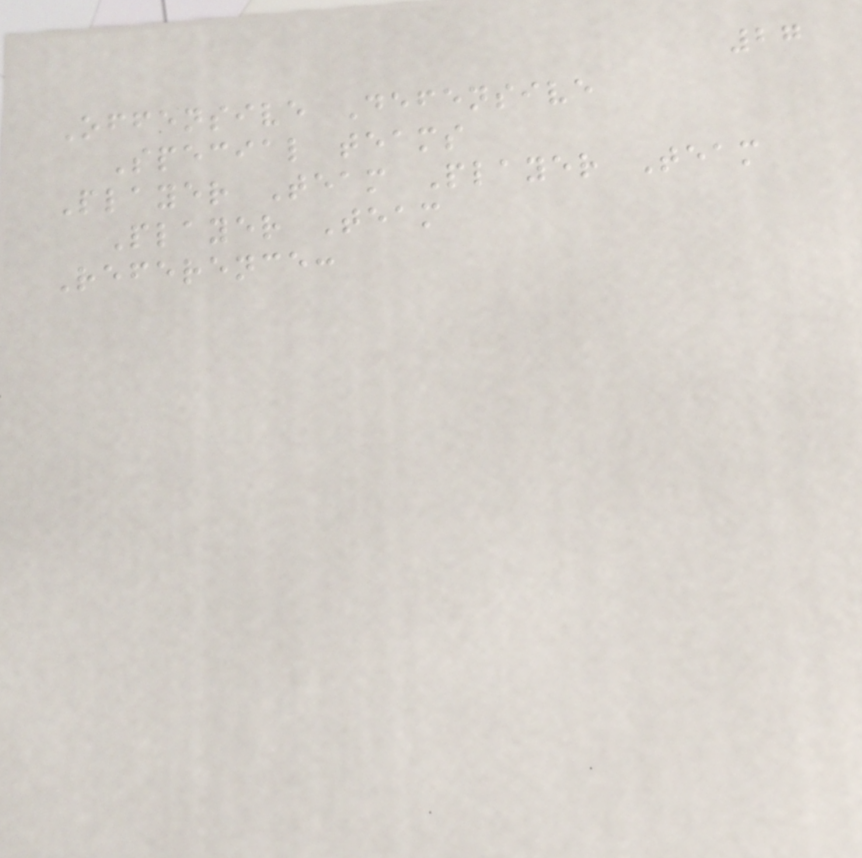27
Offensive Defensive
Special teams
Player Team Player Team
Player Team
Reference:
